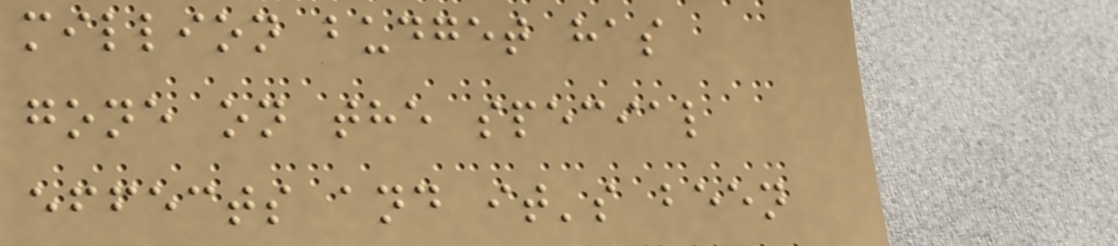million budget has
gone on the special
effects and it's been
